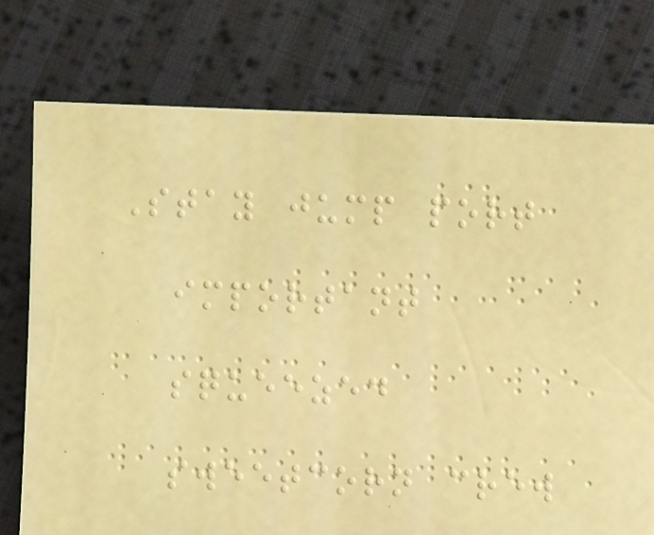Stay jump port
important
squeezed
sweetcorn crew
